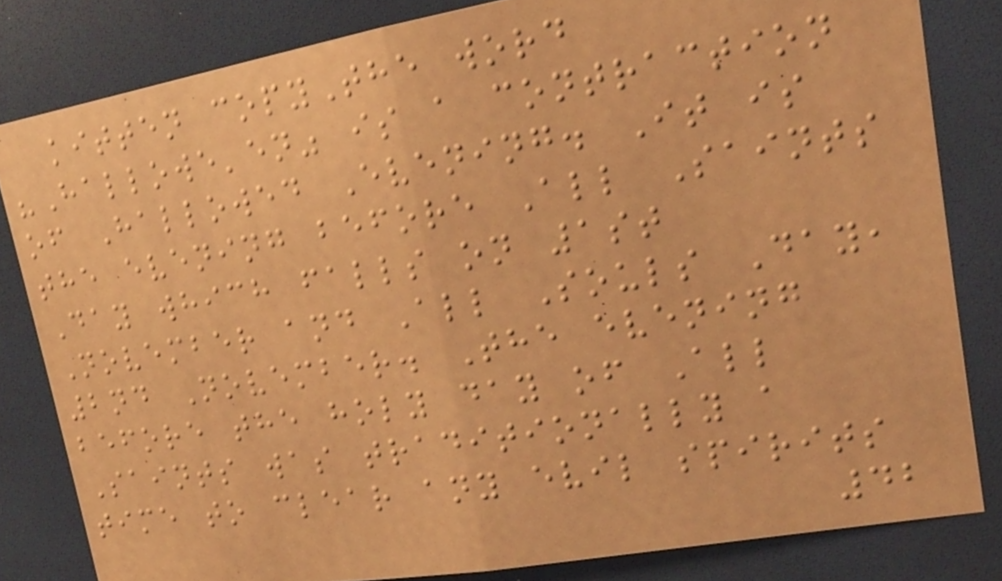kitten copyThe word
"Hallowe'en" is a contraction
of Hallowed Evening. It is
the evening before All Saints
Day which falls on 1st
November and All Souls Day,
2nd November. The evening
before the holy day of All
Saints was traditionally a
time to clear any evil spirits
42
